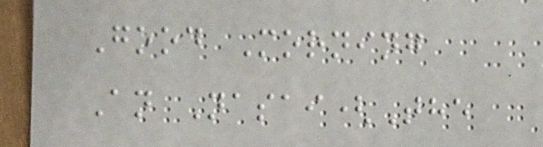Good Morning
An Nasai(The
